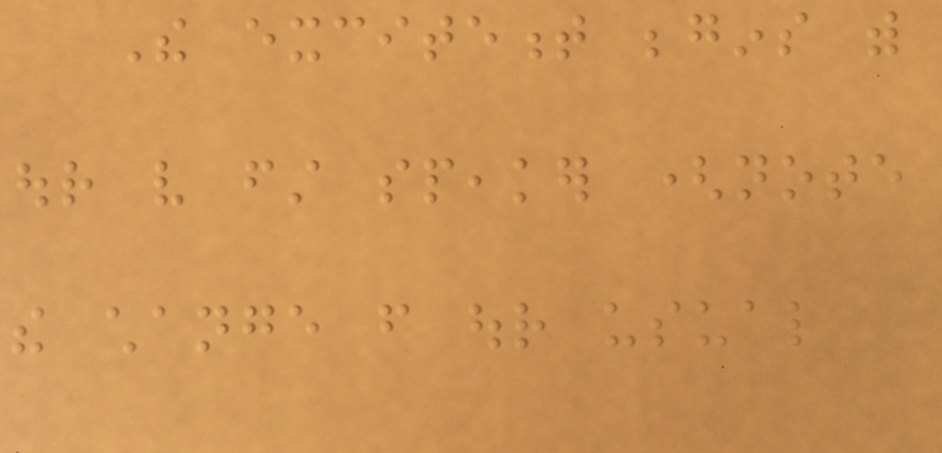The excitement begins with
our very first speaker (note
the change from our usual
